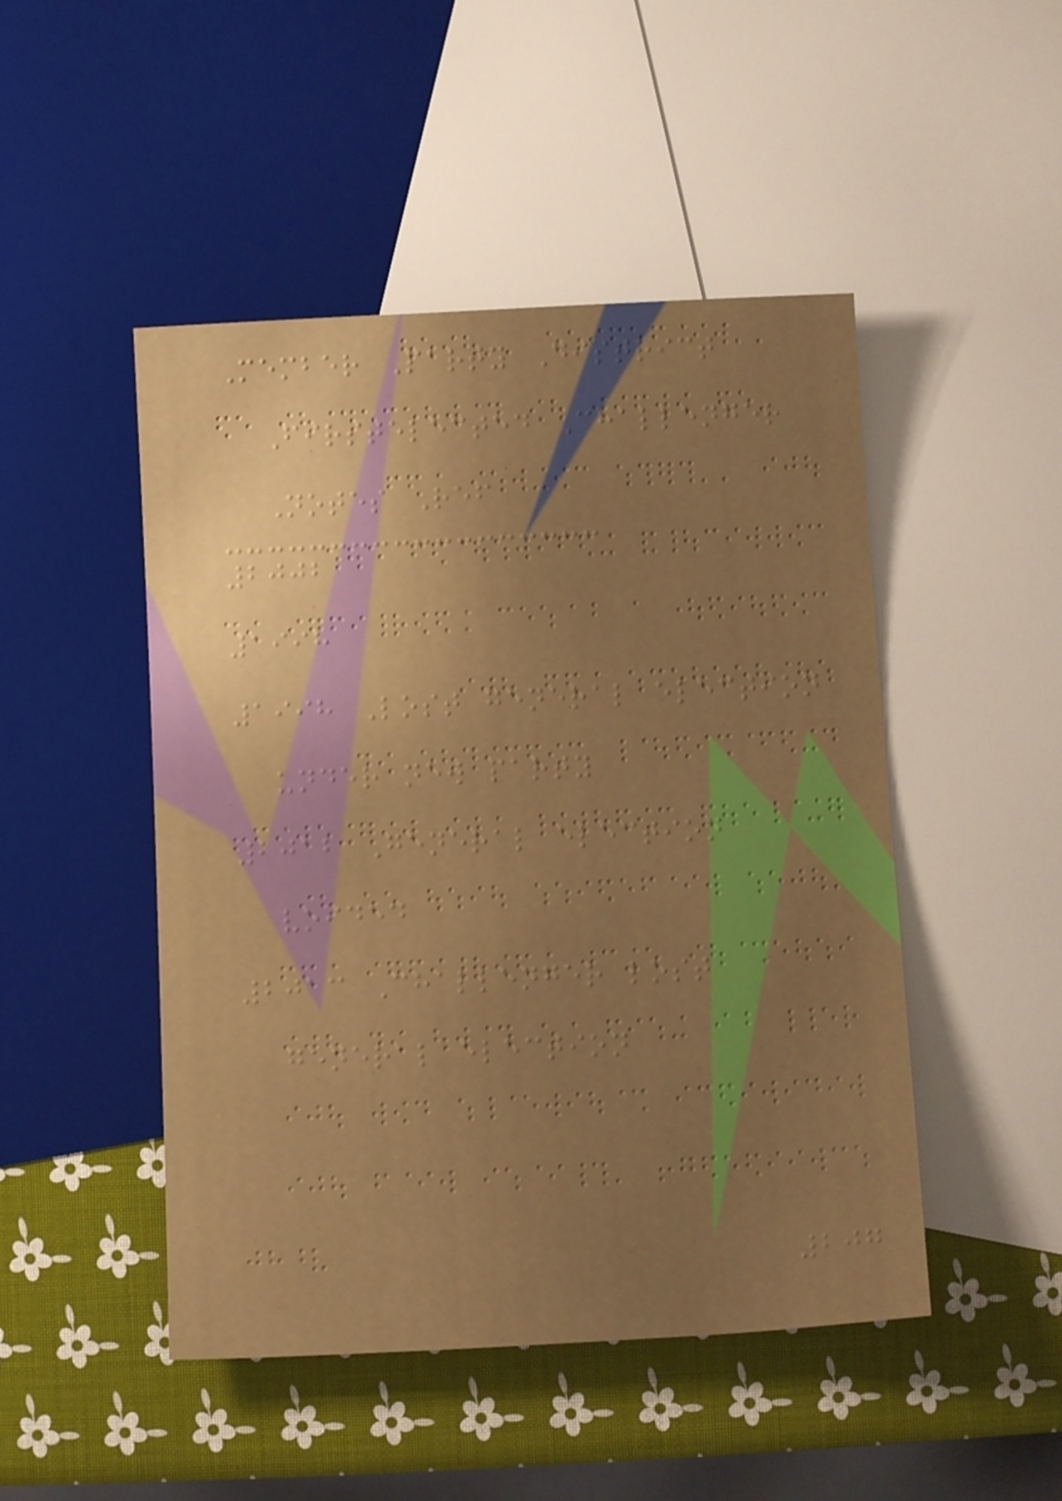Member Party District
Firstelected Challenger
Notes Ref
2002
1998
1998 Lost general election
under new party
2012 General election
voided
2013 Challenger lost
general election
207
